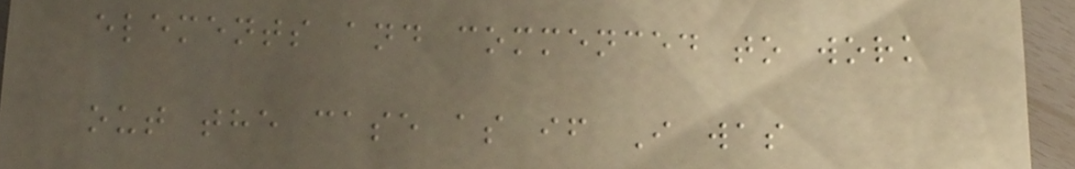elements and commenced to work
out the case as if I was
